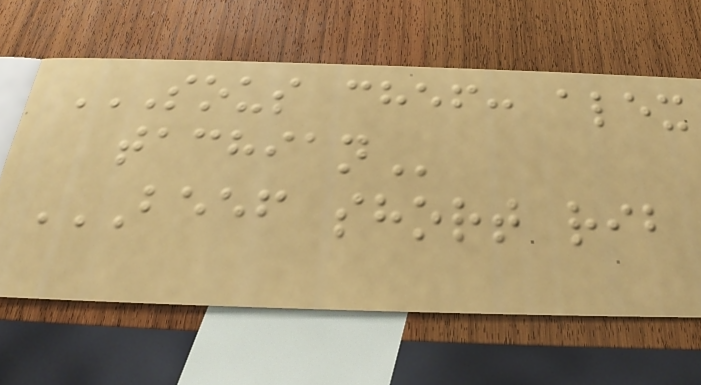SOUS CHEF: ALEX
TACHIAN
BEEF SHORT RIB
